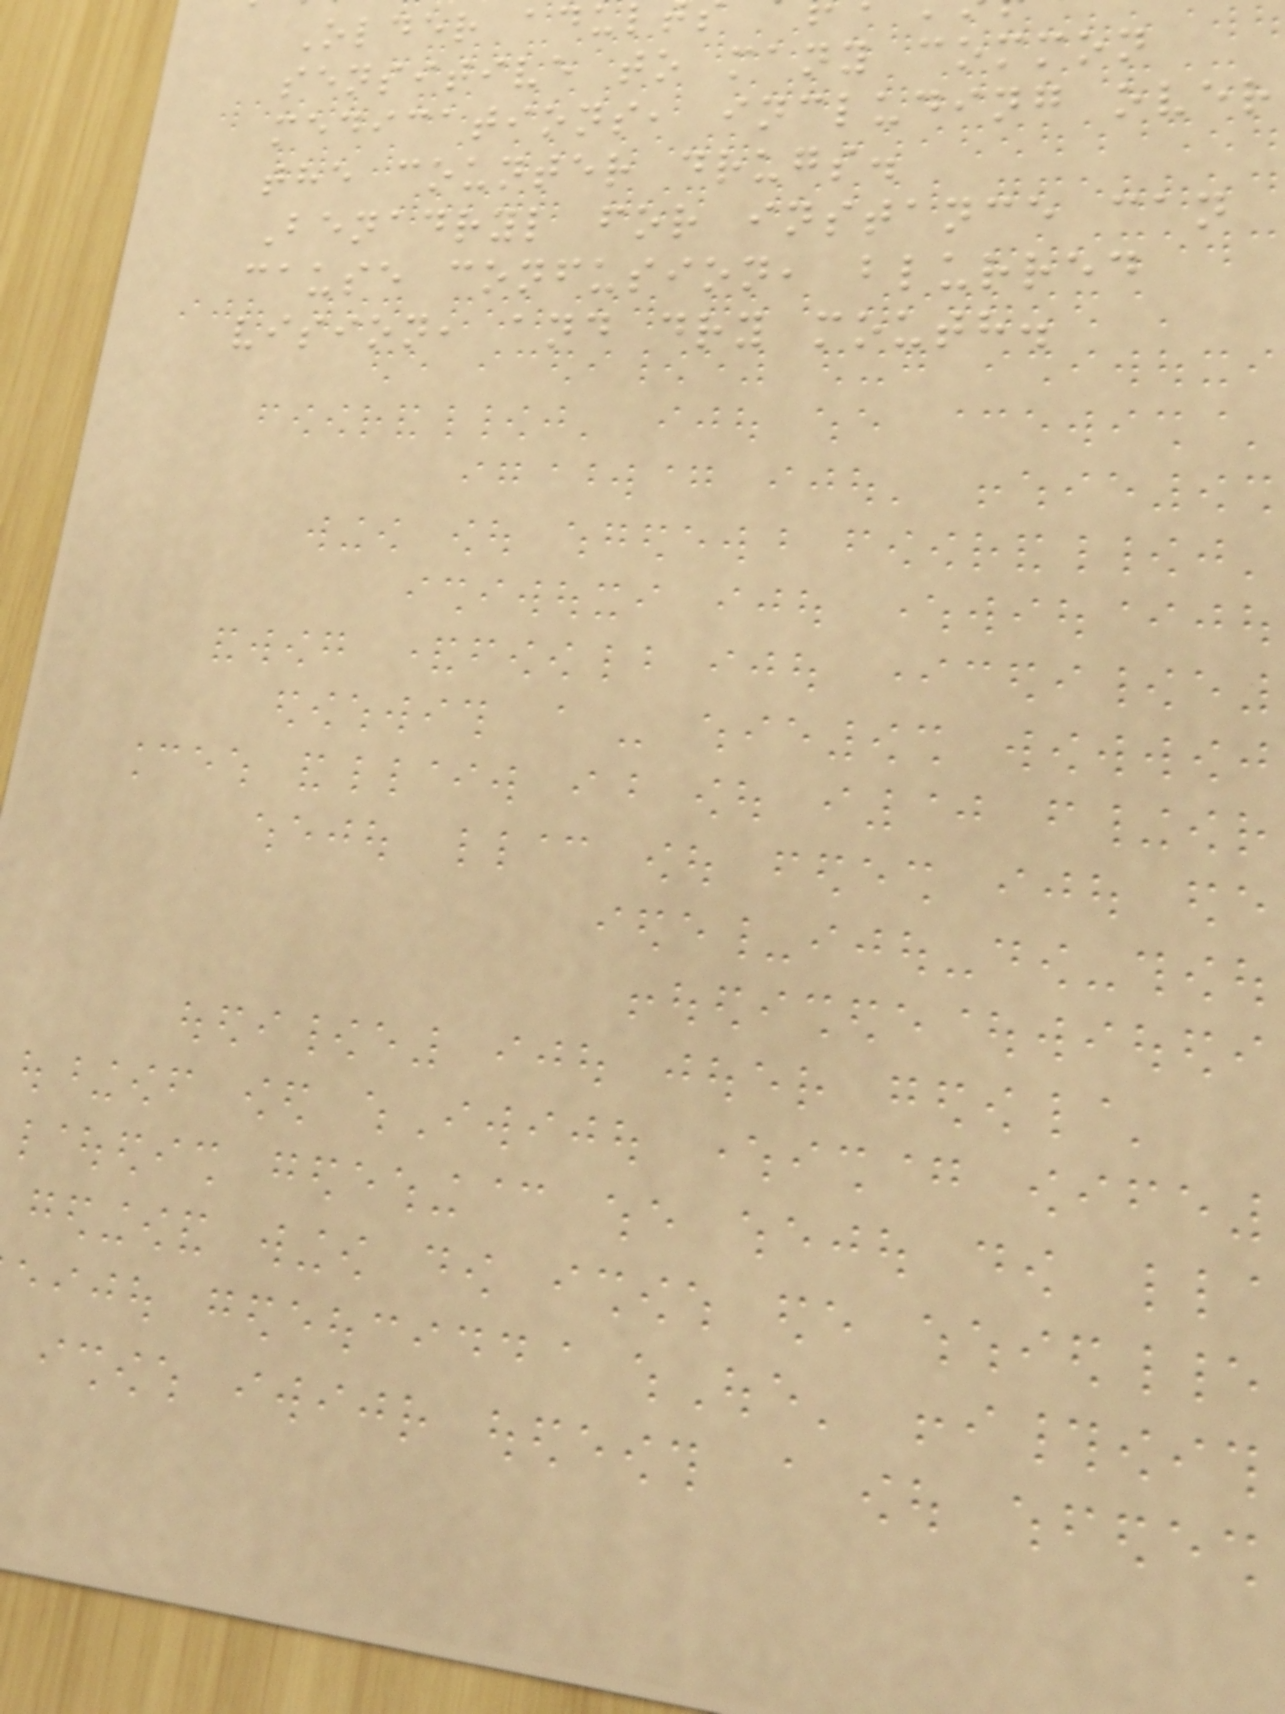Older adul
sensitive to many common
medications, including over
the counter drugs.
Benadryl for instance can
cause confusion, blurred
vision, and dry mouth.
